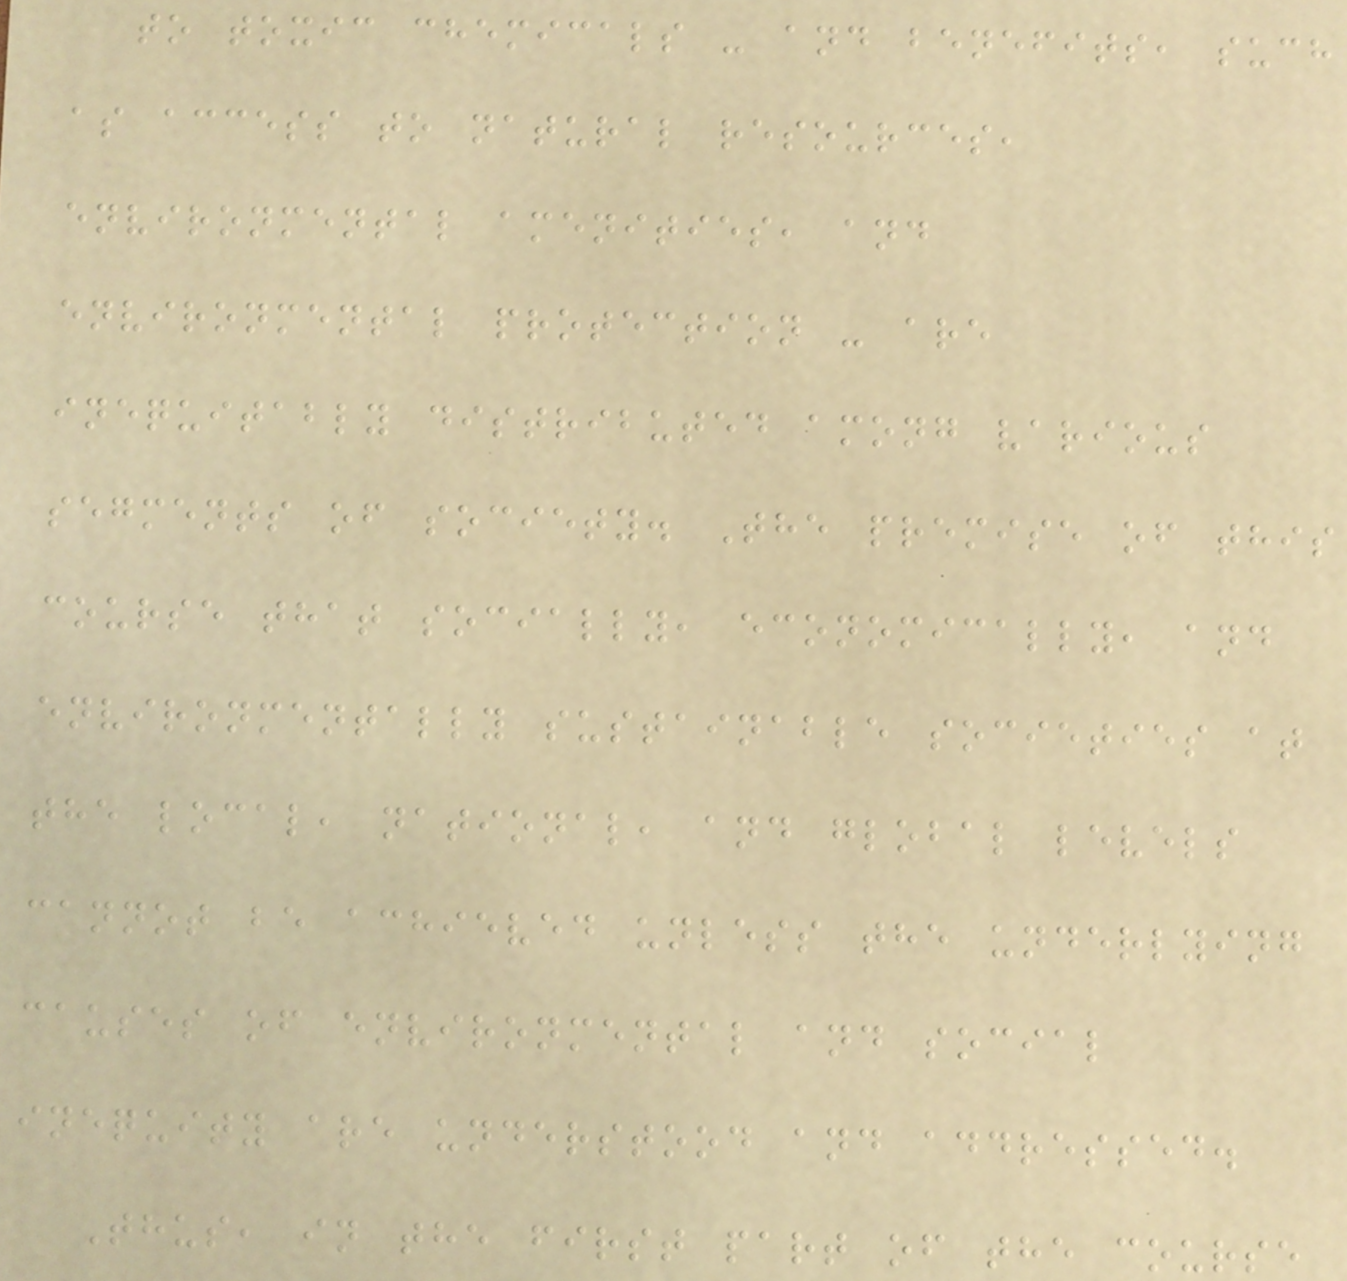to toxic chemicals - and benefits, such
as access to natural resources,
environmental amenities, and
environmental protection - are
inequitably distributed among various
segments of society. The premise of this
course that socially, economically, and
environmentally sustainable societies at
the local, national, and global levels
cannot be achieved unless the underlying
causes of environmental and social
inequity are understood and addressed.
Thus, in the first part of the course
